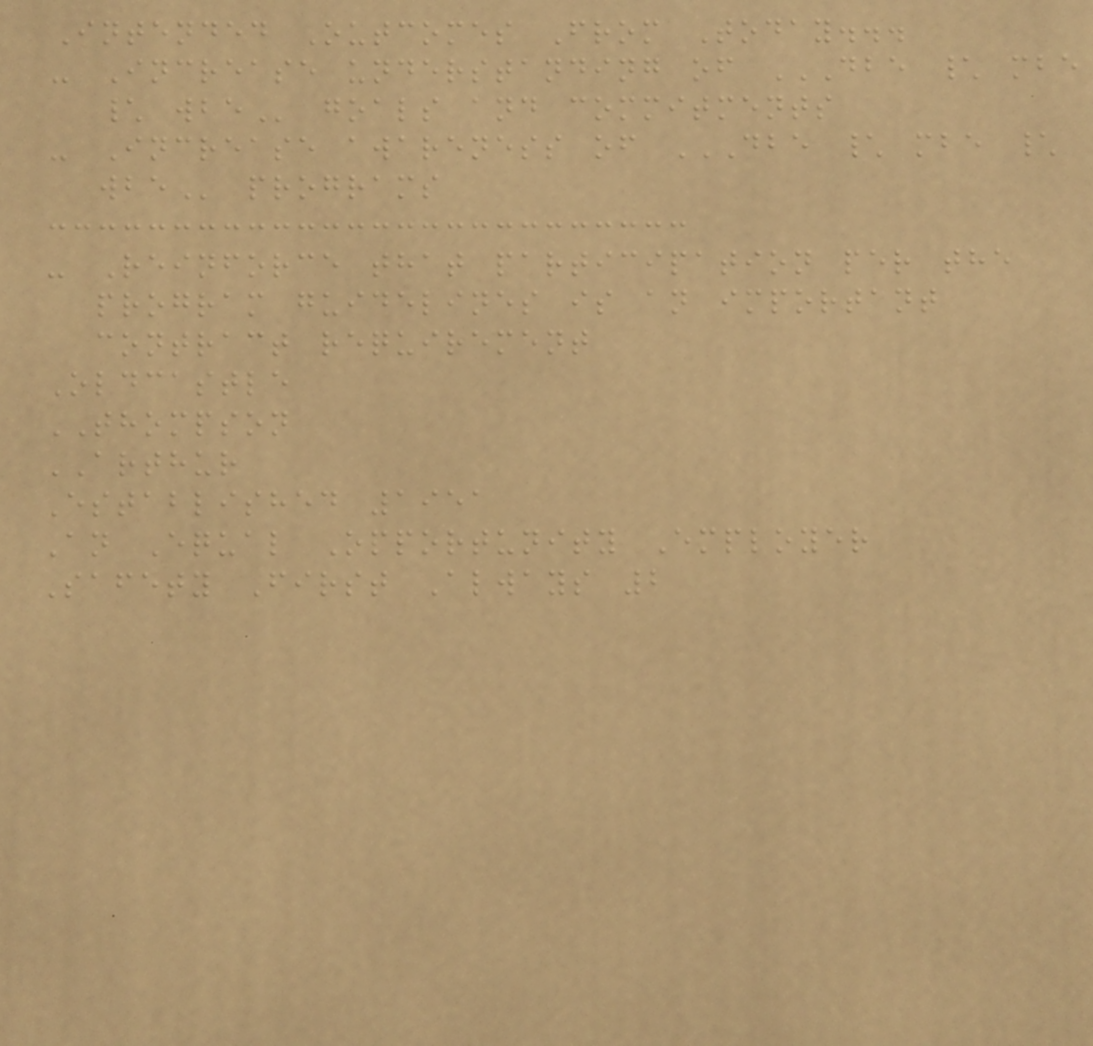Intended Outcomes From Today...
- Increase understanding of DBE \ MBE
\ WBE goals and commitments
- Increase awareness of DBE \ MBE \
WBE programs
- Reinforce that participation per the
program guidelines is an important
contract requirement
Oldcastle
THOMPSON
ARTHUR
Established 1951
An Equal Opportunity Employer
Safety First Always 2
